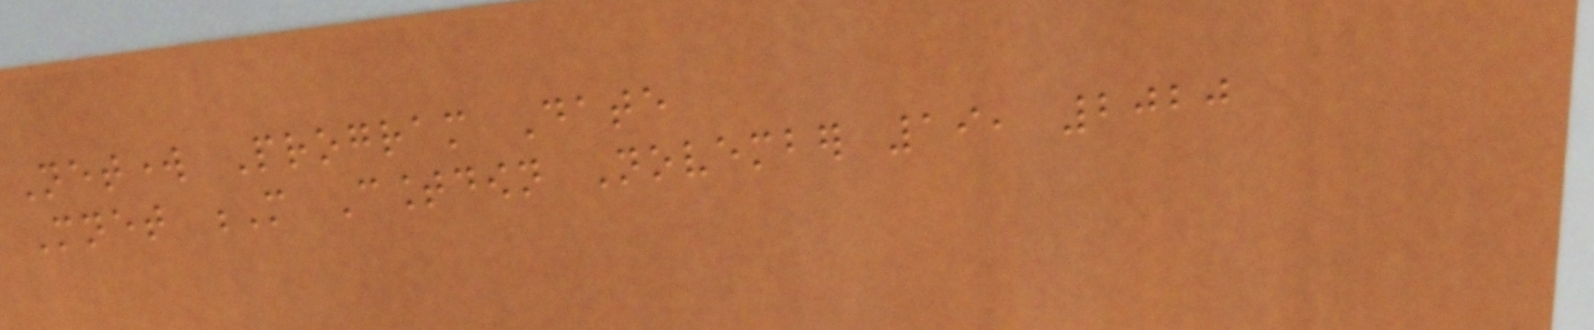Network Program Date
Mnet M Countdown November 19, 2020
